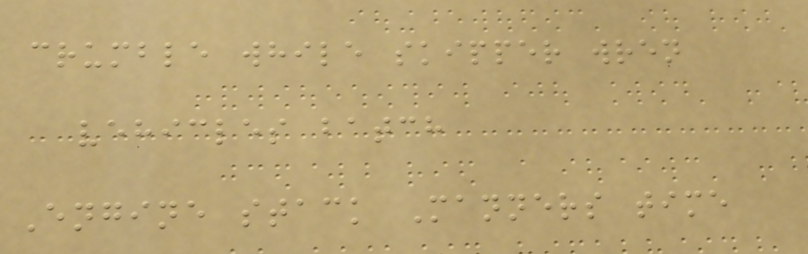crumble while skipper wren
vehicles batch
Engine stack Manners time
